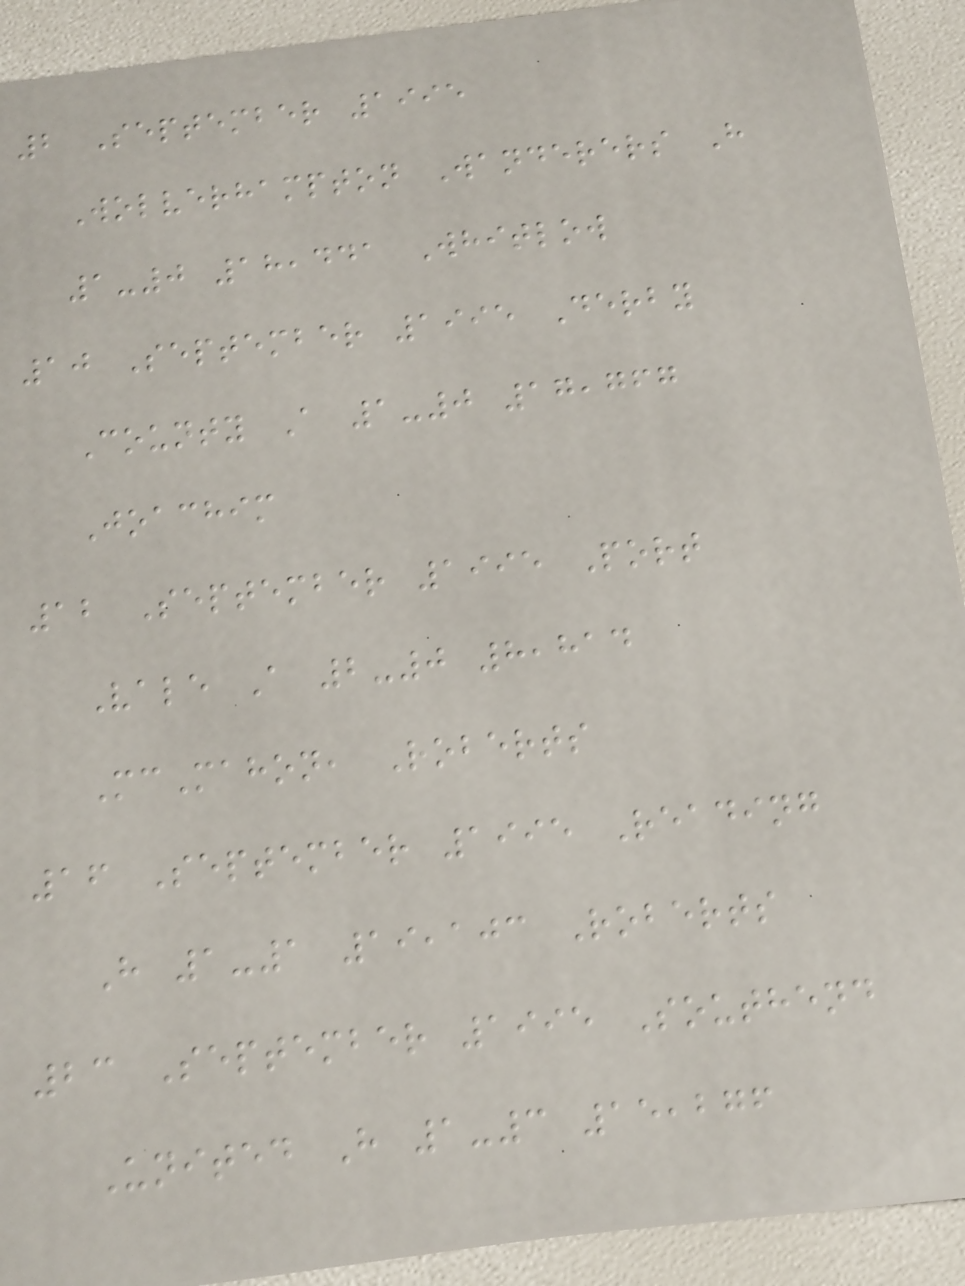2 September 1995
Wolverhampton Wanderers H
1-0 18,441 Whitlow
10 September 1995 Derby
County A 1-0 17,767
Joachim
12 September 1995 Port
Vale A 2-0 8,814
McMahon, Roberts
16 September 1995 Reading
H 1-1 19,103 Roberts
23 September 1995 Southend
United H 1-3 15,276
